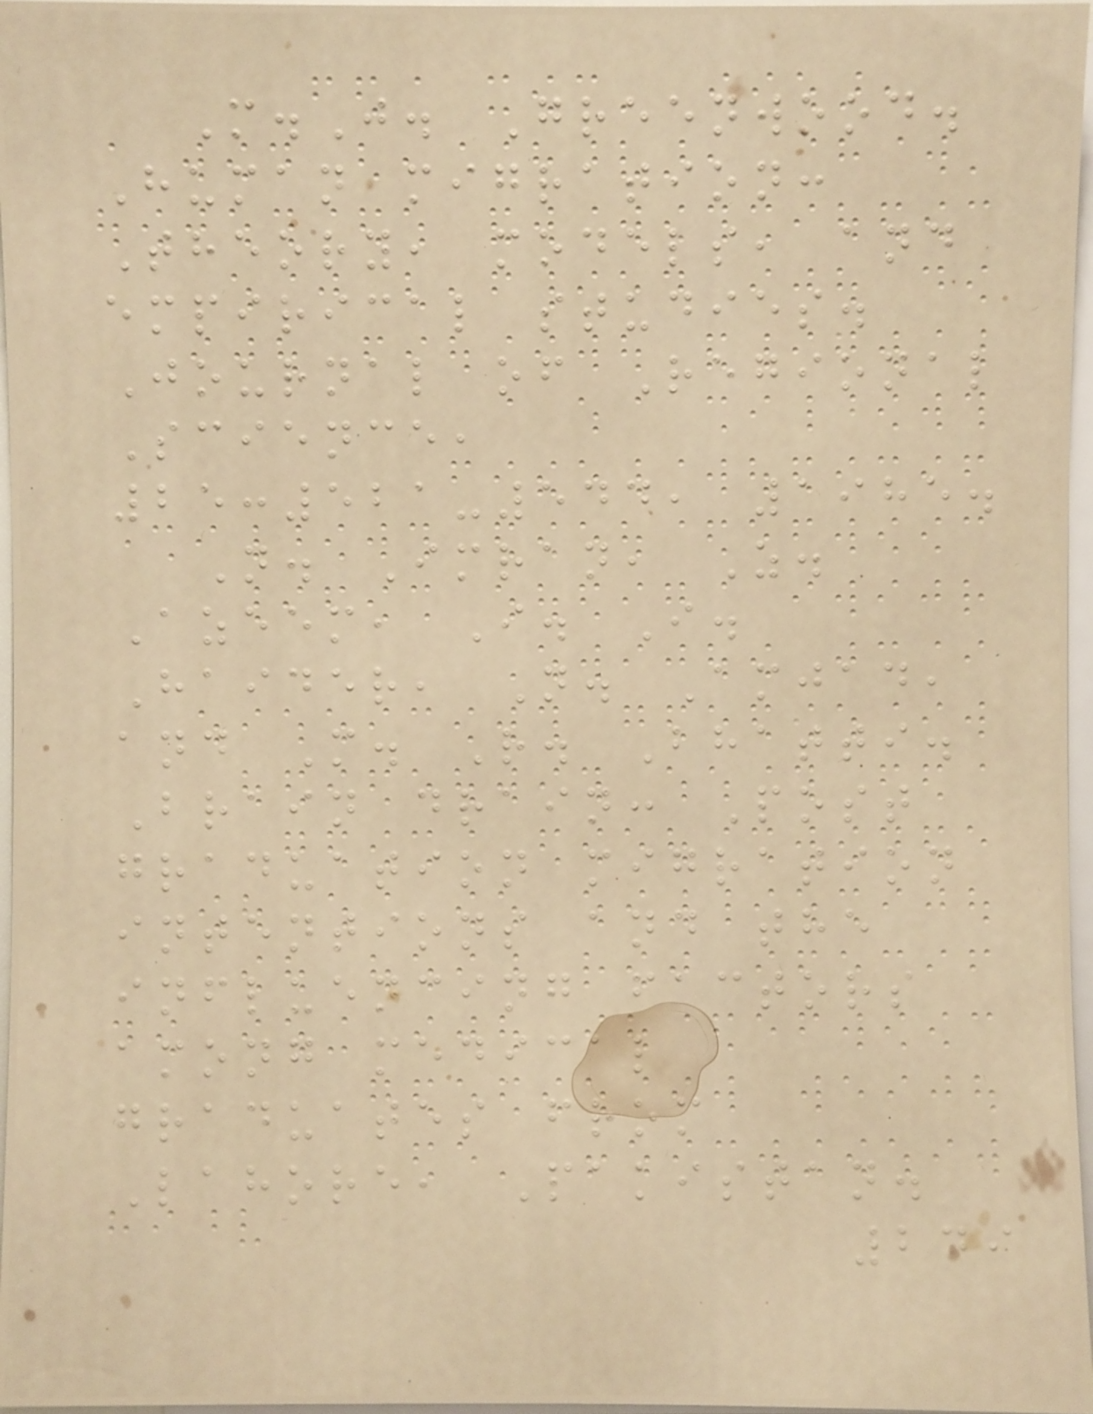M.J. Greenwood.
Human migration:
Theory, models, and
empirical studies.
Journal of Regional
Science,
25:521-544, 1985.
N. Imran, Z.
Azeem, I. I.
Haider, N. Amjad,
and M. R. Bhatti.
Brain drain: Post
graduation migration
intentions and the
influencing factors
among medical
graduates from
Lahore, Pakistan.
249
